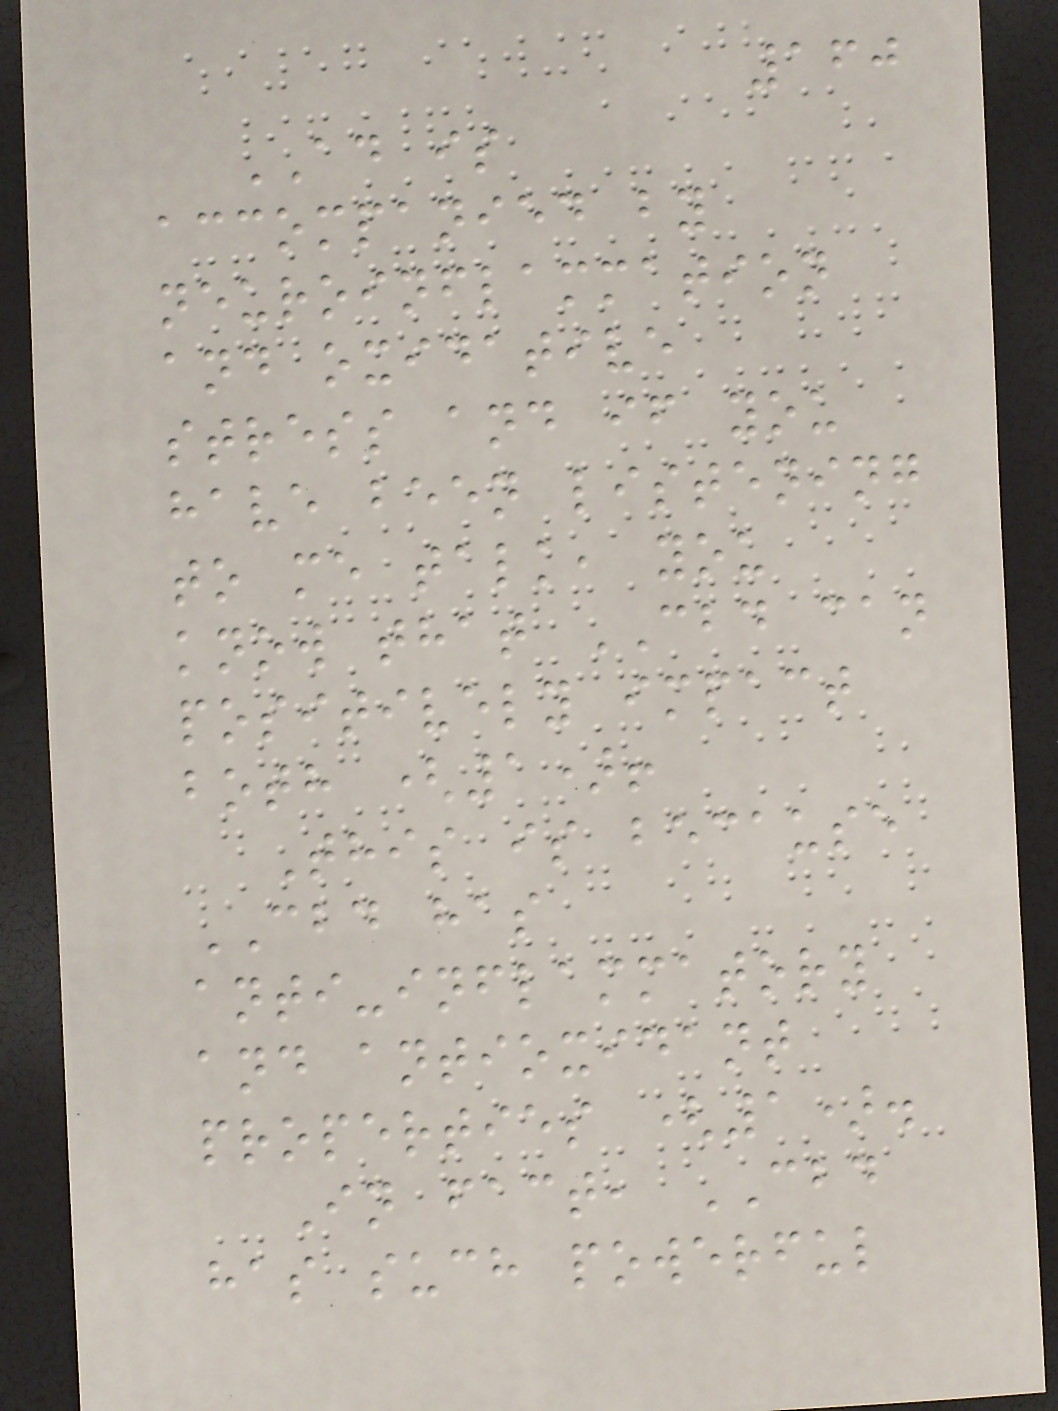160
AD is
accompanied by
neuroinflammation
and oxidative
stress and if you
have been listening
to me talk, you
know that CBD can
positively impact
both (1)!
This is because
CBD has
anti-inflammatory
and antioxidant
properties (1).
In fact, CBD
has such powerful
